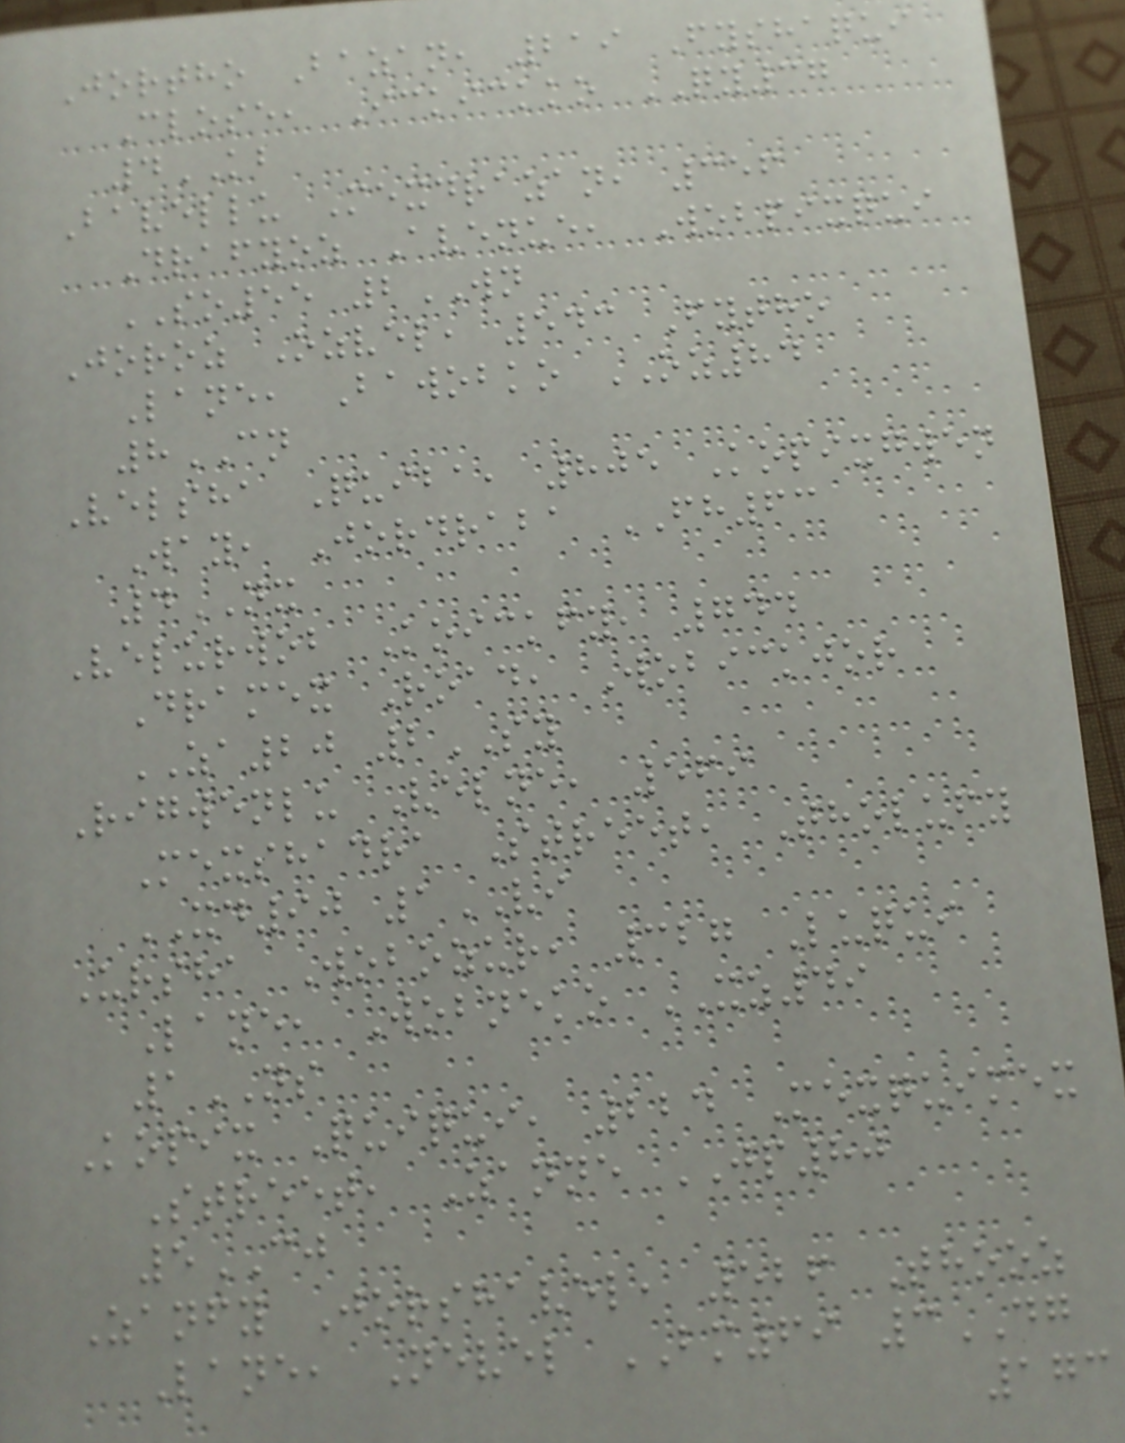Jortho Bazan, 219 Fyshaqui
Close, Ickickko QY37
4KB
Bavellu Mexdrazan, 356
Drafyoz Avenue, Wobpixqui
SO55 2WN
Joroz Ozvel, 543 Fytho
Lane, Bawobko OZ84
8CN
Velsha Quiba, 805 Kopixgwen
Way, Jordraba FH63
4NX
Velurwob Koickfy, 744
Dramex Road, Wobickjor
ZA20 2SY
Rigwenlu Velne, 569
Mexshadra Street, Tholufy
XD90 1VI
Ursha Wobozur, 327 Luqui
Lane, Wobneko XZ49
1NS
Kopix Quiqui, 224 Mexquimex
Street, Zanne JP80
5CJ
Zanfy Jorshavel, 526 Thooz
Lane, Nevel BM69 3DG
173
